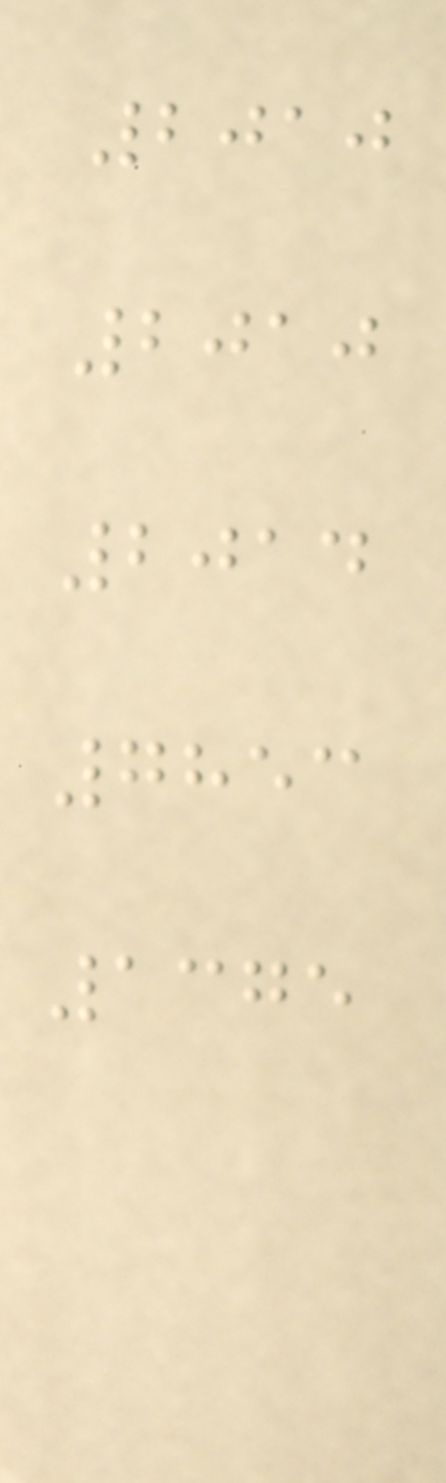2010
2010
2014
7853
1375
